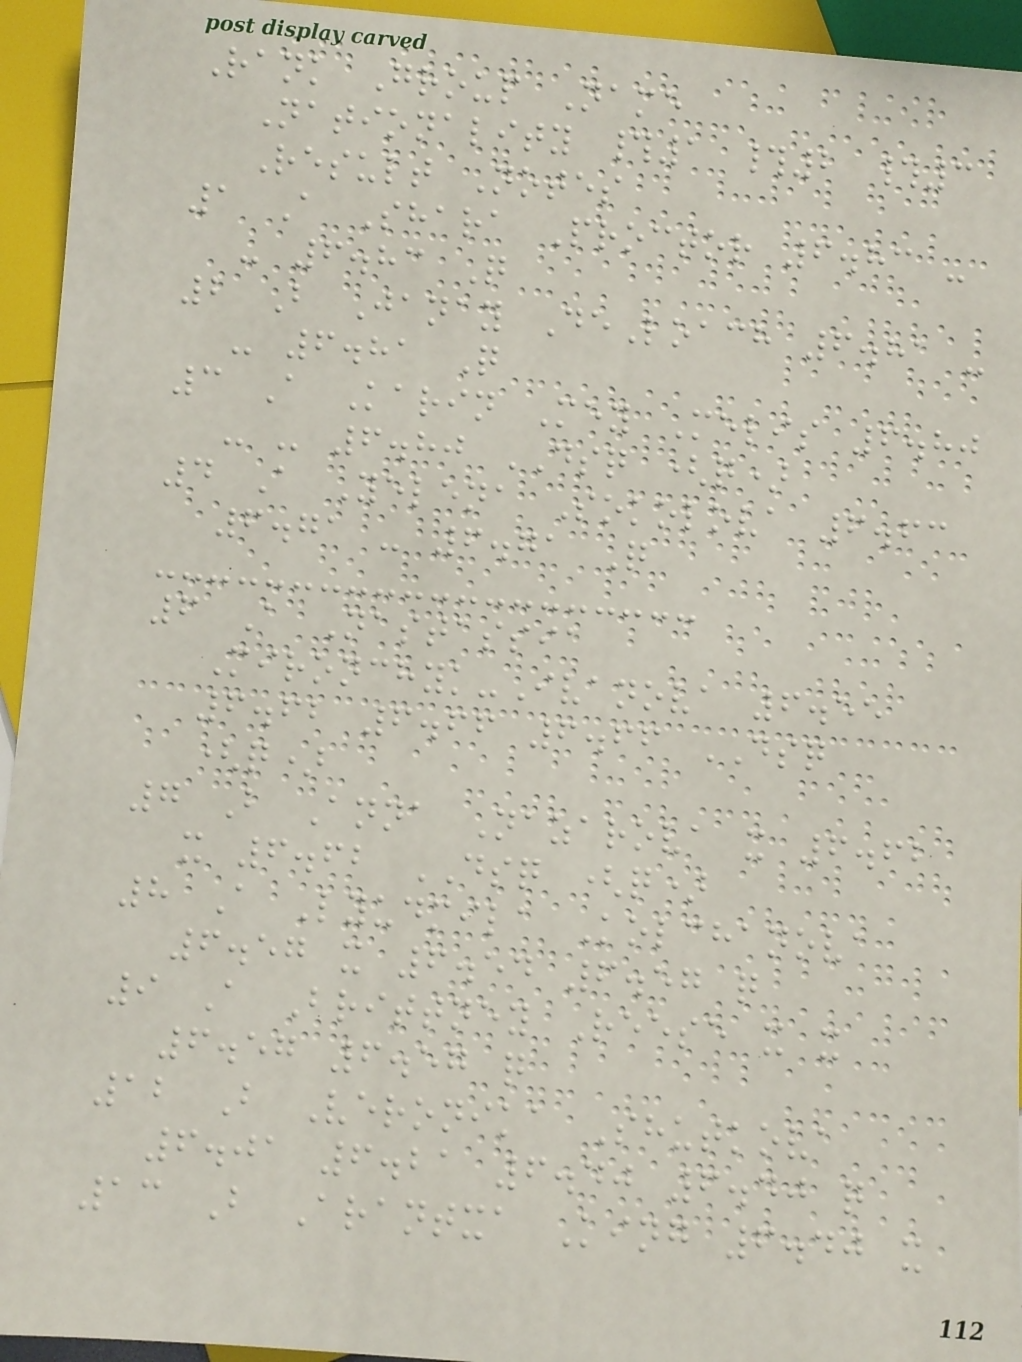Rank Group Name
Nationality #1 #2 #3
Result Notes
1 A Shara Proctor 6.83 -
- 6.83 Q
2 B Janay DeLoach 6.81 -
- 6.81 Q
3 A Karin Mey Melis 6.80
- - 6.80 DSQ (q)
4 A Yelena Sokolova 6.63
6.71 - 6.71 Q
6 A Nastassia
Mironchyk-Ivanova 6.55
6.62 6.66 6.66 DSQ
(q)
7 B Anna Nazarova x 6.62
x 6.62 DSQ (q)
8 A Lyudmila Kolchanova
6.57 x 6.54 6.57 q
9 A Brittney Reese x x
6.57 6.57 q
12 B Veronika Shutkova
6.01 6.21 6.40 6.40 q
13 B Arantxa King 6.40 x
